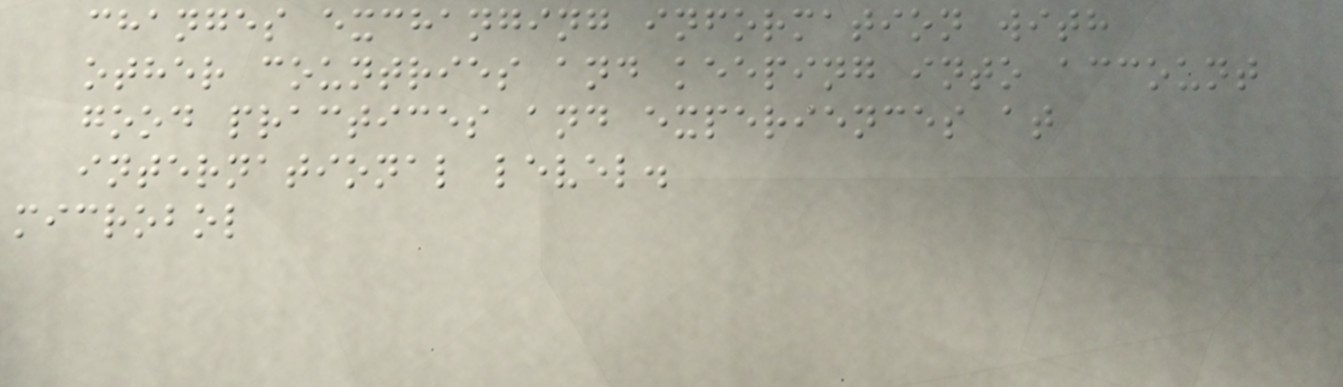changes exchanging information with
other countries and keeping into account
good practices and experiences at
international level.
microbol
